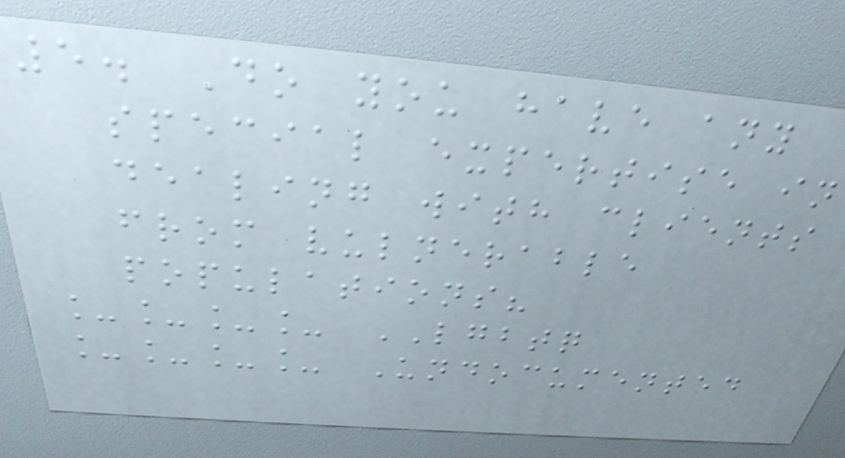5. Do you have any
special expertise in
dealing with clients
from vulnerable
populations?
____ LGBTQ
____ Undocumented
